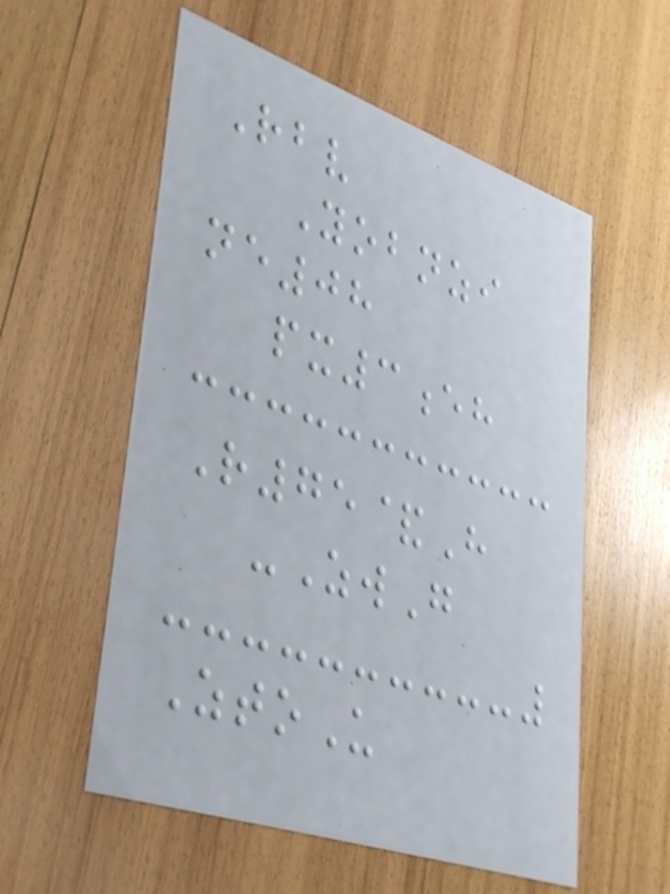Rbv
Yobnzi
ne08
px3eh
R75&H
-ZwG
ZtoU
